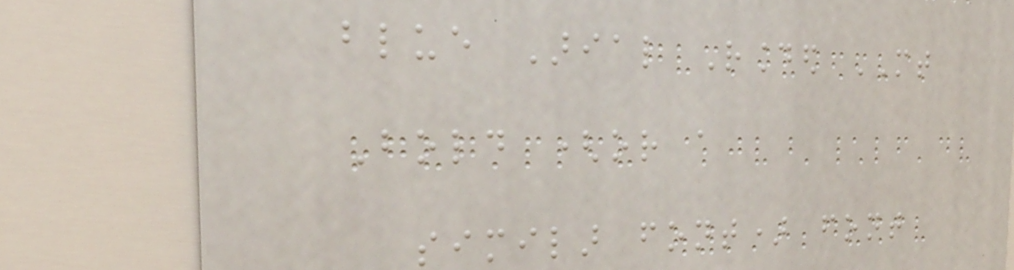blue Arial Rounded MT
Bold (or a
similar font) font
